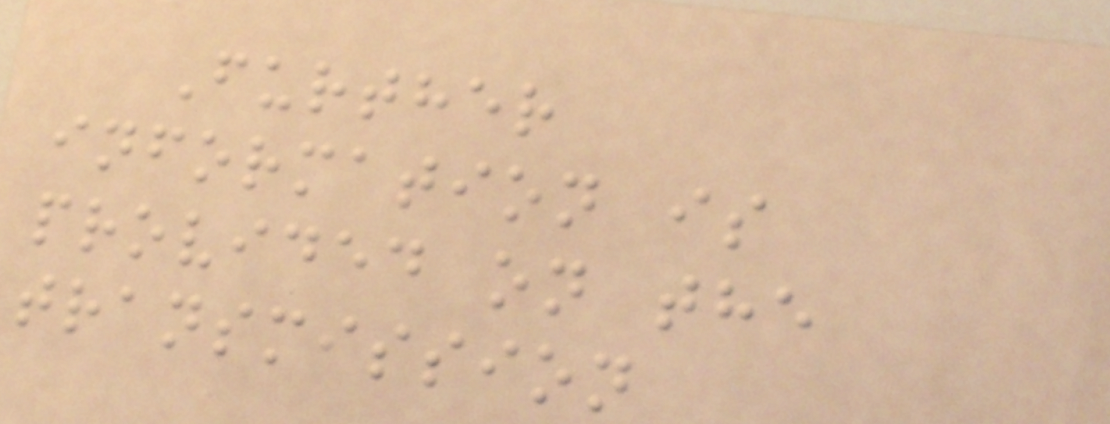Further
information is
provided on the
transmission
